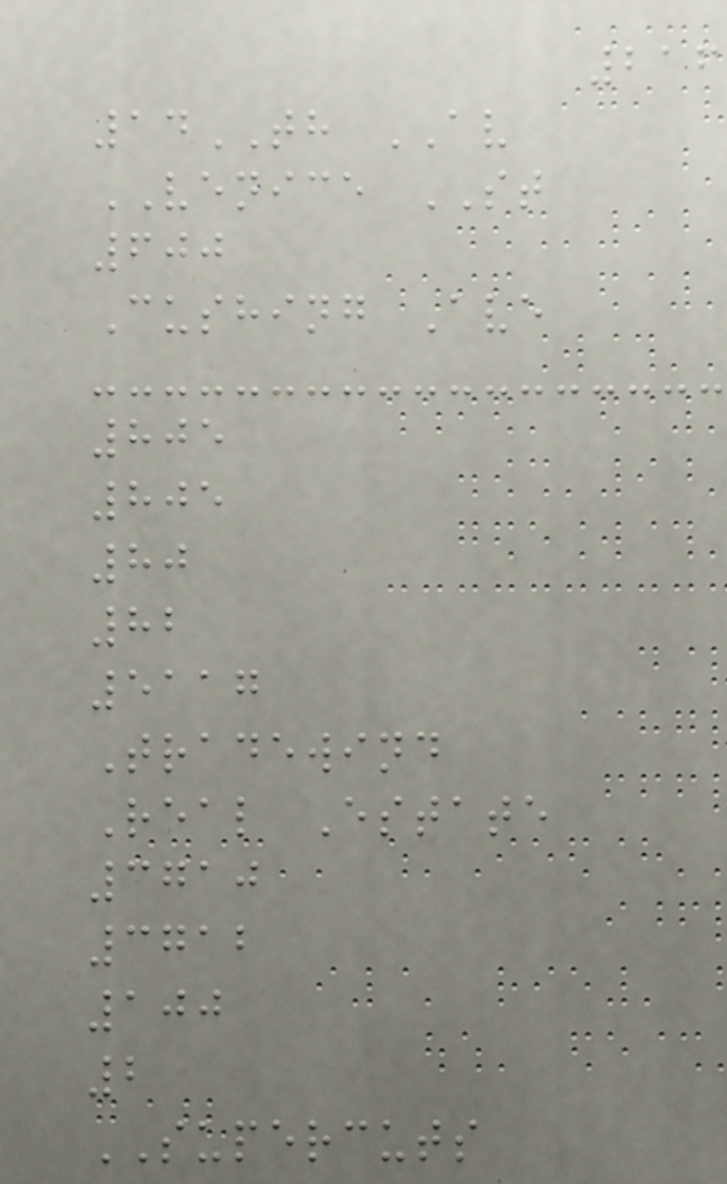216
14TH AV
VENICE ST
600
Cushing Ave
805
805
80
82
5117
Tradewind
Real Estate
3710
3712
100
2
SUPERCUTS
